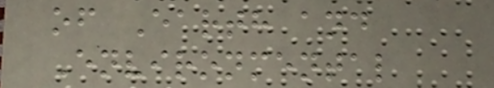of Earth and
Environmental
